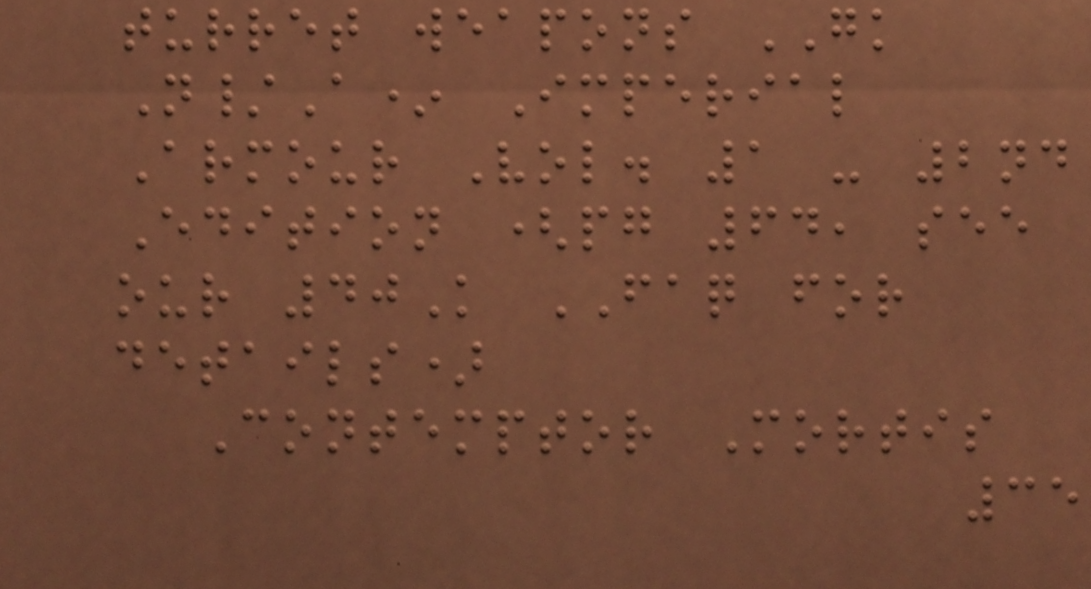turret weapons GK
N/A* Imperial
Armour Vol. 1 - 2nd
Edition (pg 64, see
our 40K FAQ for
details)
Contemptor Mortis
35
